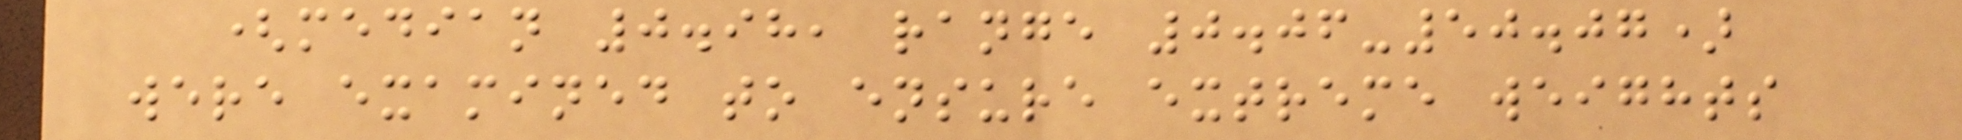(median 0.98, range 0.06-50.07)
were examined to ensure extreme weights
